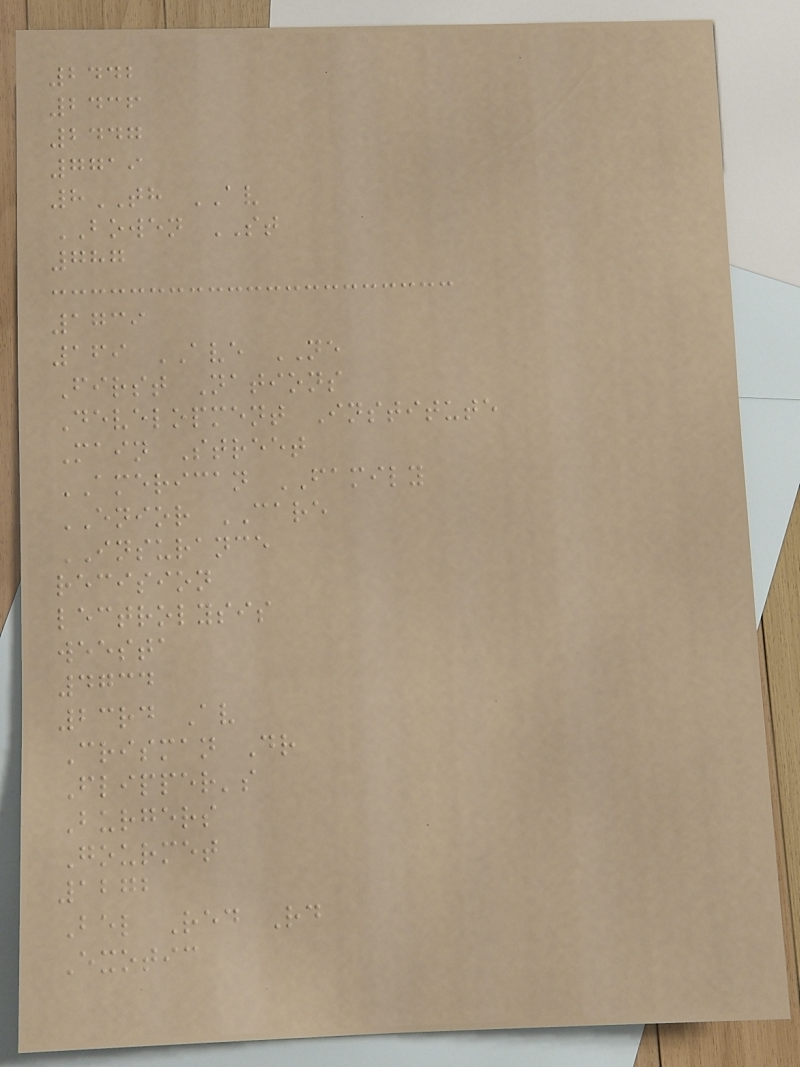2442
2436
2447
7719
8TH AV
BOWEN ST
787
1739
169 AVE NE
First Nations
Development Institute
Main Street
AMERICAN FAMILY
ENIOR CARE
INSURANCE
recision
lectrolysis
weesta
4734
23rd Av
Crisman Dr
Flipper's
Burgers
Gourmet
1272
Bel Red Rd
Exotic
